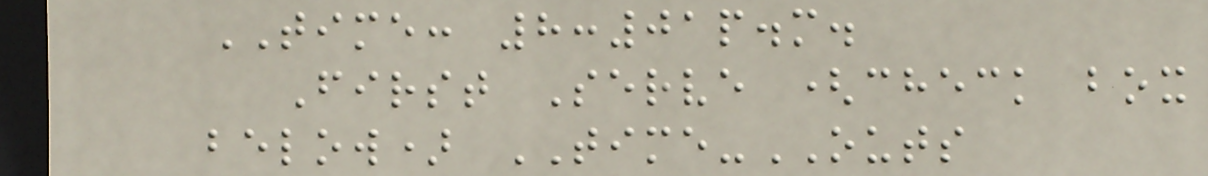TIME: 8:01p.m.
First Serve (check box
below) TIME-OUTS
